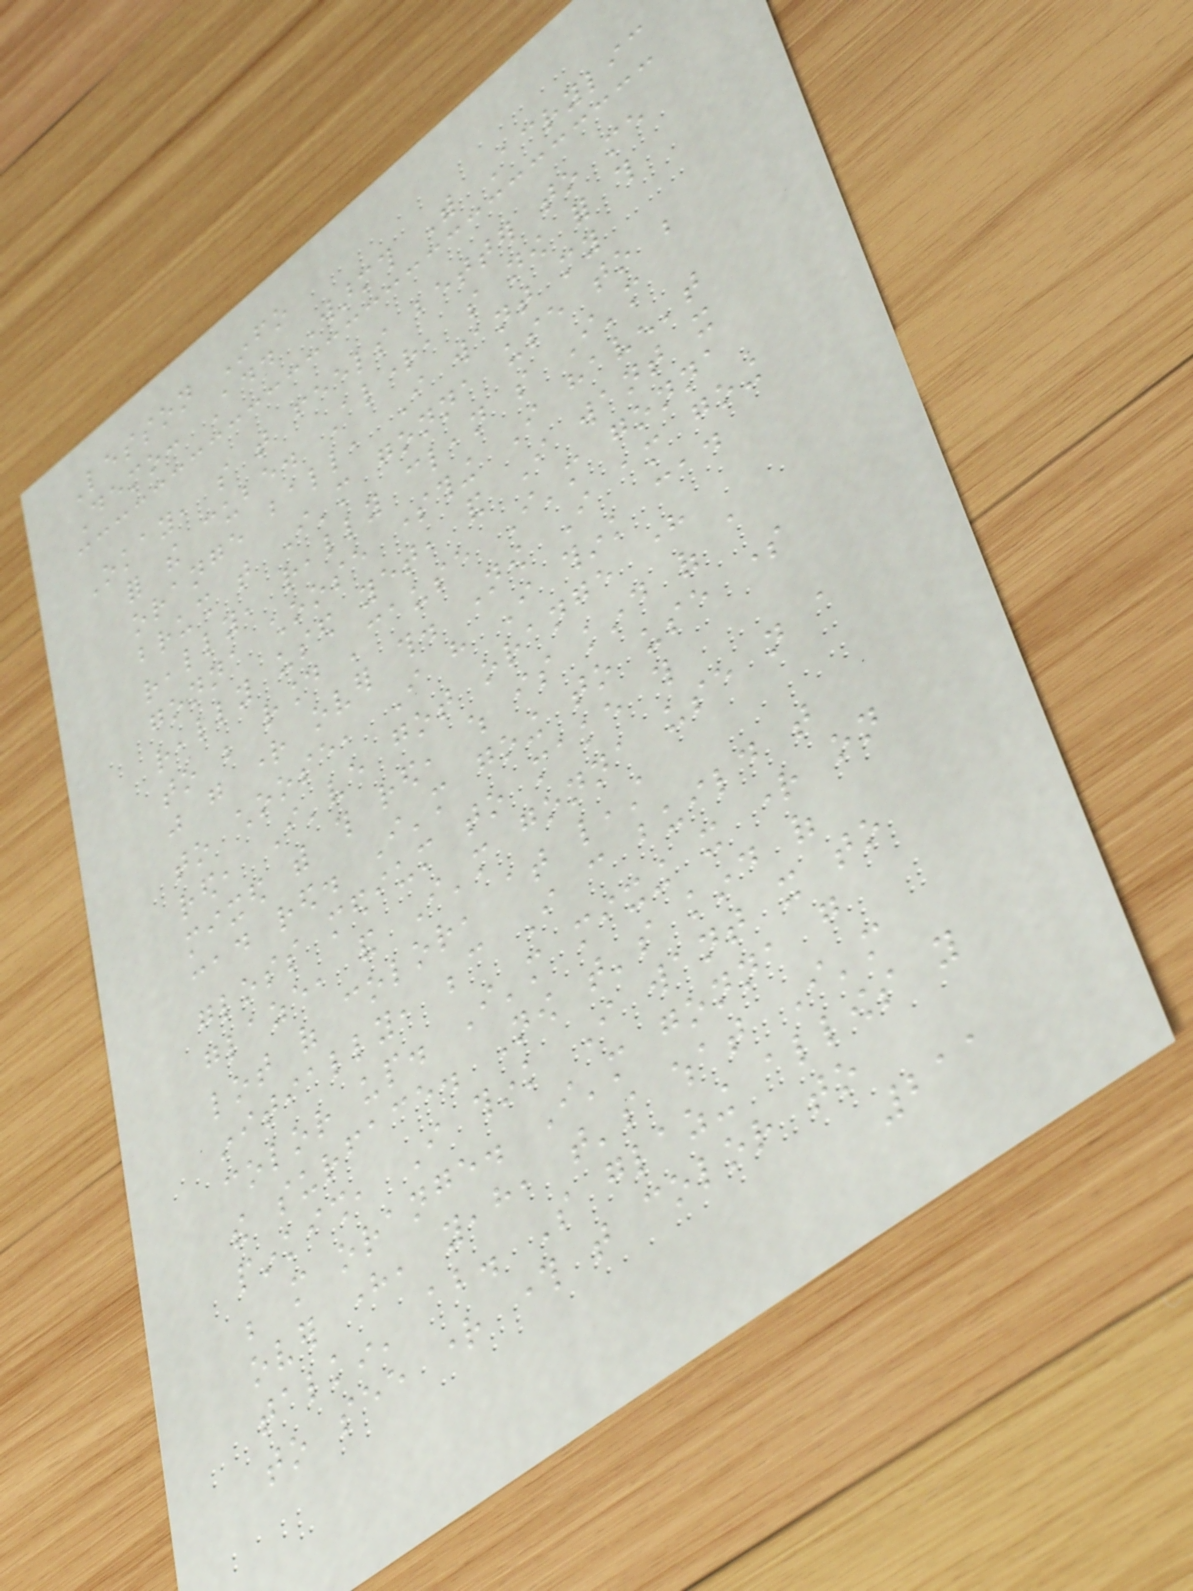Lesson Info
Demo: Add Warmth With Acrylic
Okay, so that feels better to me
for the cube. Alright, so now for this
orange ball, I want my
brush that I'm gonna use to be
really, really clean so I'm
gonna choose something I haven't
really used yet, and I want it
to be round 'cause I'm gonna
just go right over this. Now I am going
to choose, I have I think cad
red, I've got orange here
mixed with this red, which is kind of a
cad red. I'm going to use some
gloss medium to make this
glaze, and I'm gonna use not a
lot of color, at least
initially, because I can build that
color up. I'm mixing it right on
the surface. Now that's kind of
pinkish, I think I want it to
be more orange. I'm gonna go
over here, yeah, that's what I'm
talkin' about. So glazing allows you
to see right through that color to
211
